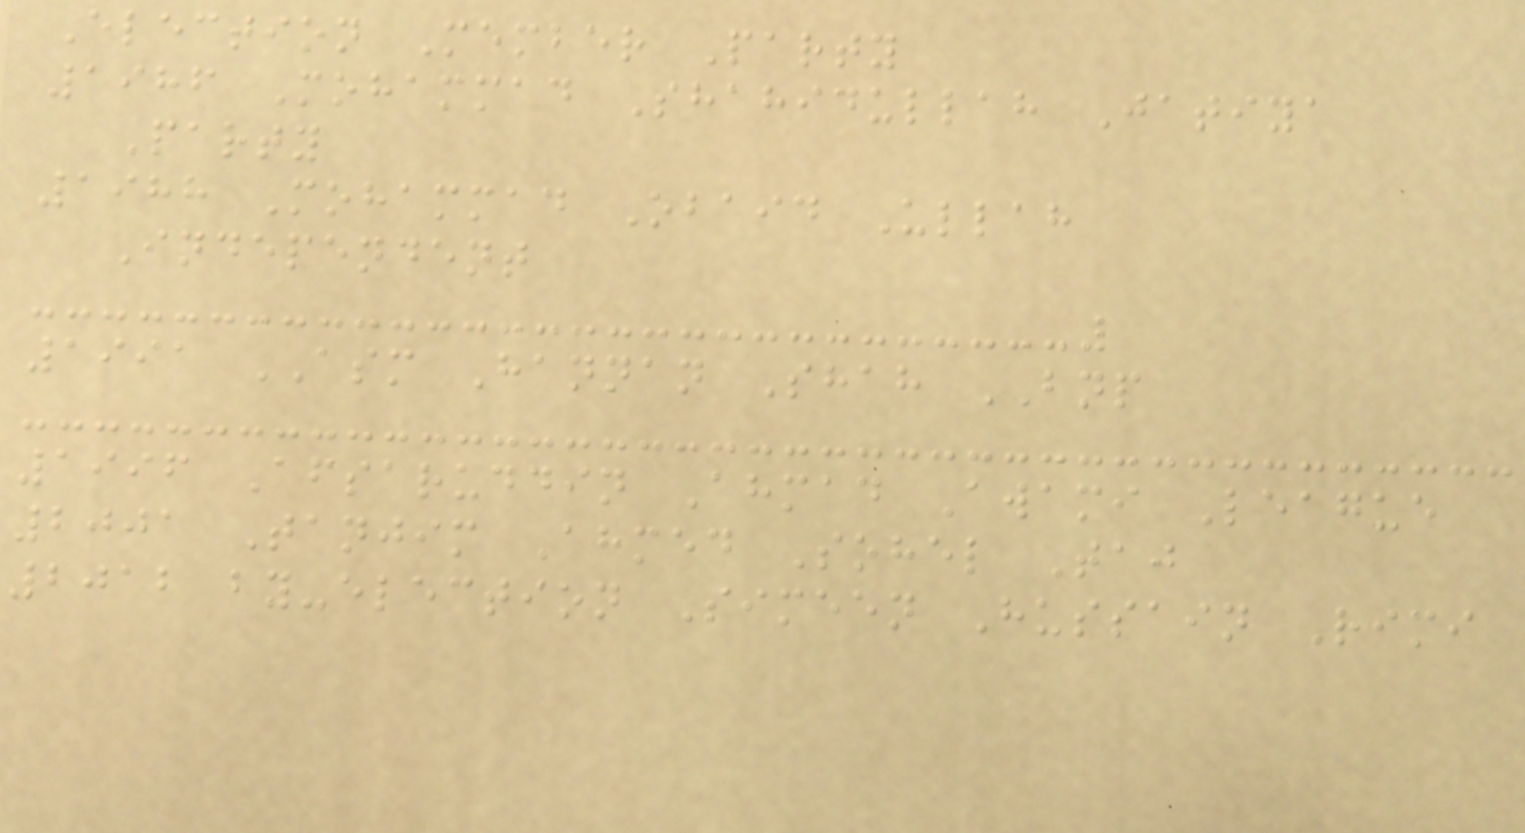Election Member Party
1986 Mohammad Shahidullah Jatiya
Party
1988 Mohammad Obaid Ullah
Independent
1991 ASM Hannan Shah BNP
1996 Afsaruddin Ahmad Awami League
2001 Tanjim Ahmed Sohel Taj
2012 by-election Simeen Hussain Rimi
